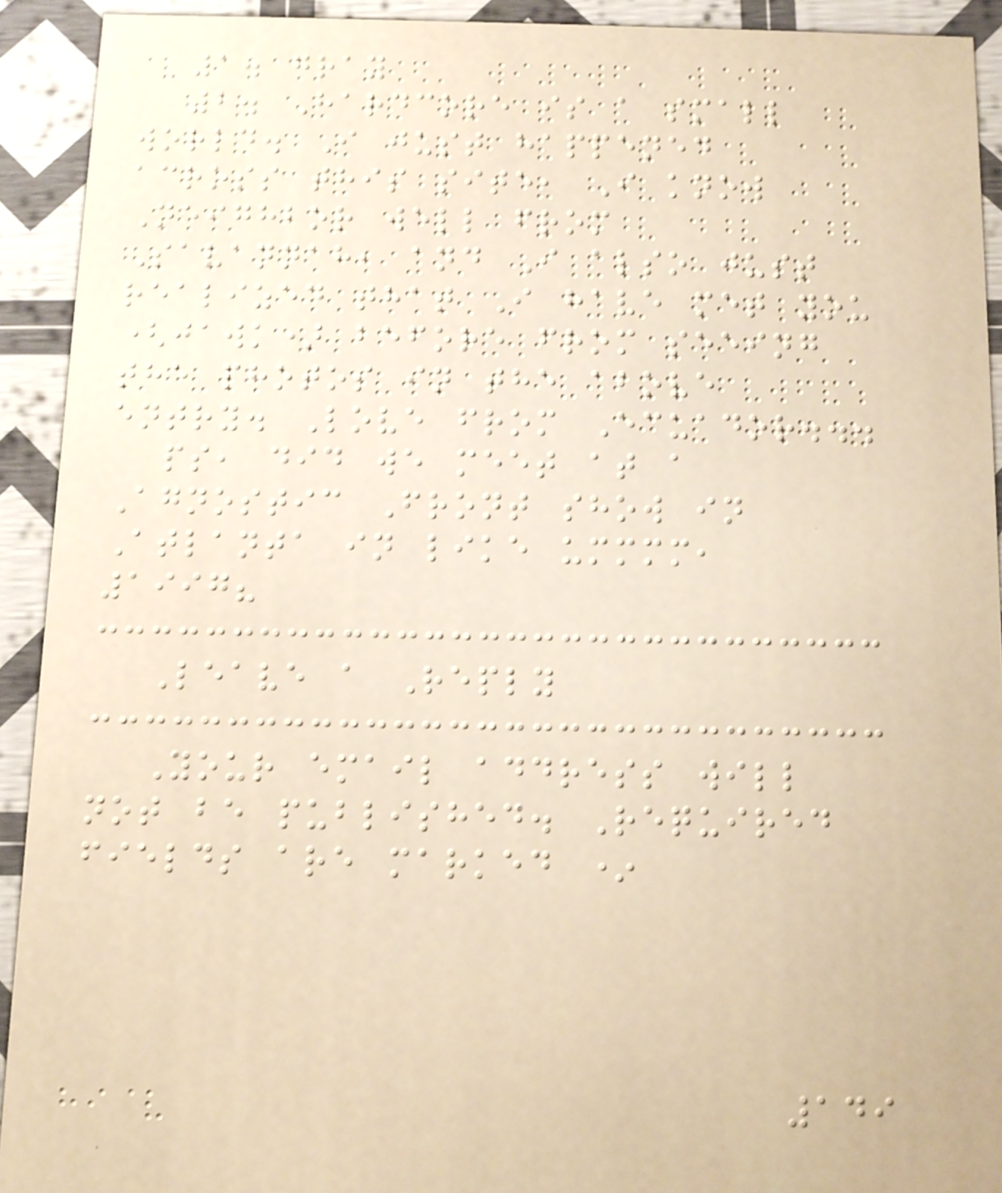1. gray
2. Hardcore is a small
world. I just happened
across this site, I know
Neighbor well from
Savannah, and I also just
realized that I have met you
(jawk) before from seeing
the photos in the above
entry. Love from Ecuador...
ps, did we meet at a
Agnostic Front show in
Atlanta in like ummmm,
1997?
Leave a Reply
Your email address will
not be published. Required
fields are marked *
149
